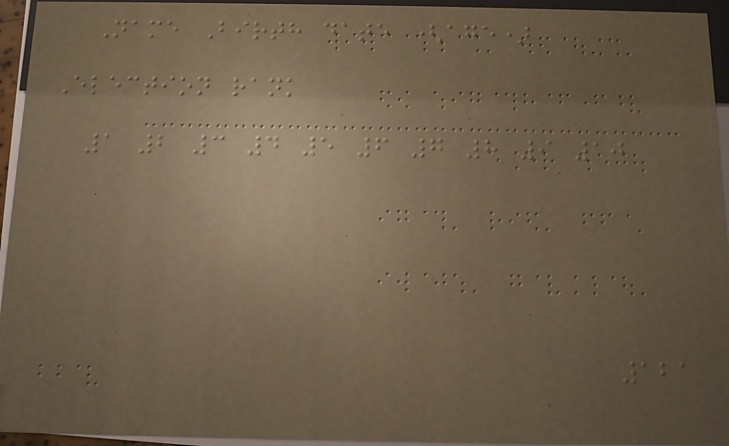Name Birth date (age)
Election rank
1 2 3 4 5 6 7 8 9 10
121
